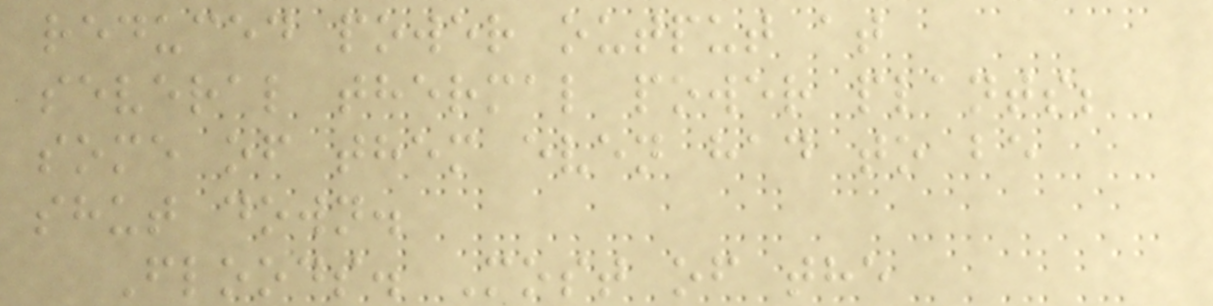reduced power output at
several thermal power plants;
some of them even had to be
shut down.
Floods. Most of the
